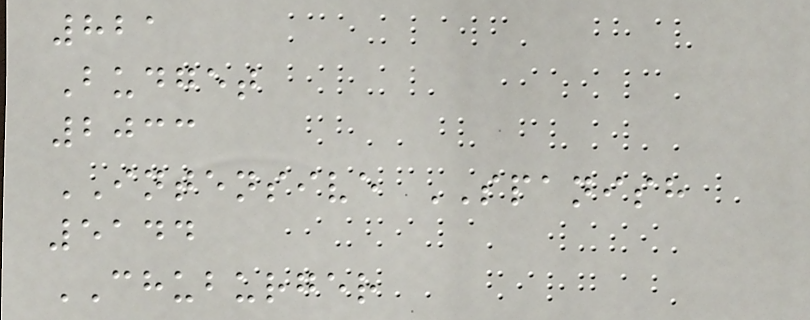821
Budget
2033
INTENSIVE SPANISH
5144
CHUBURGER
